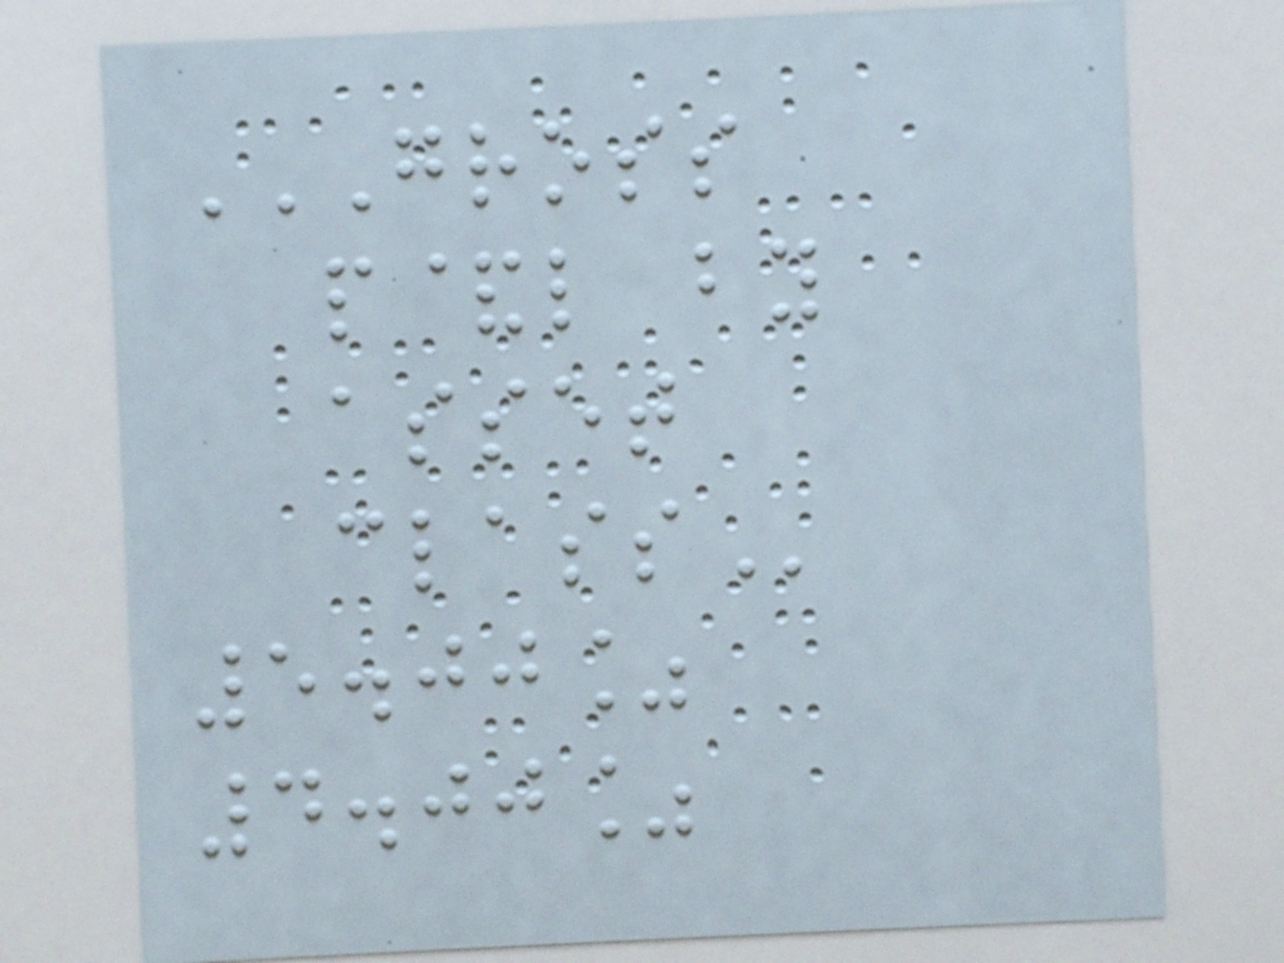GROSS
P&L BY
ASSET
CLASS
5.00%
4.00%
